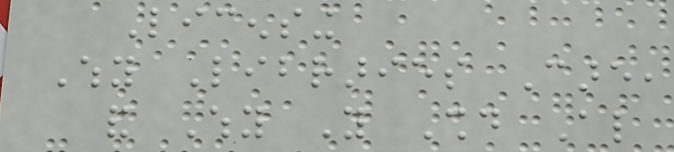Licensing
Why Libraries Care,
and Why You Should Also
